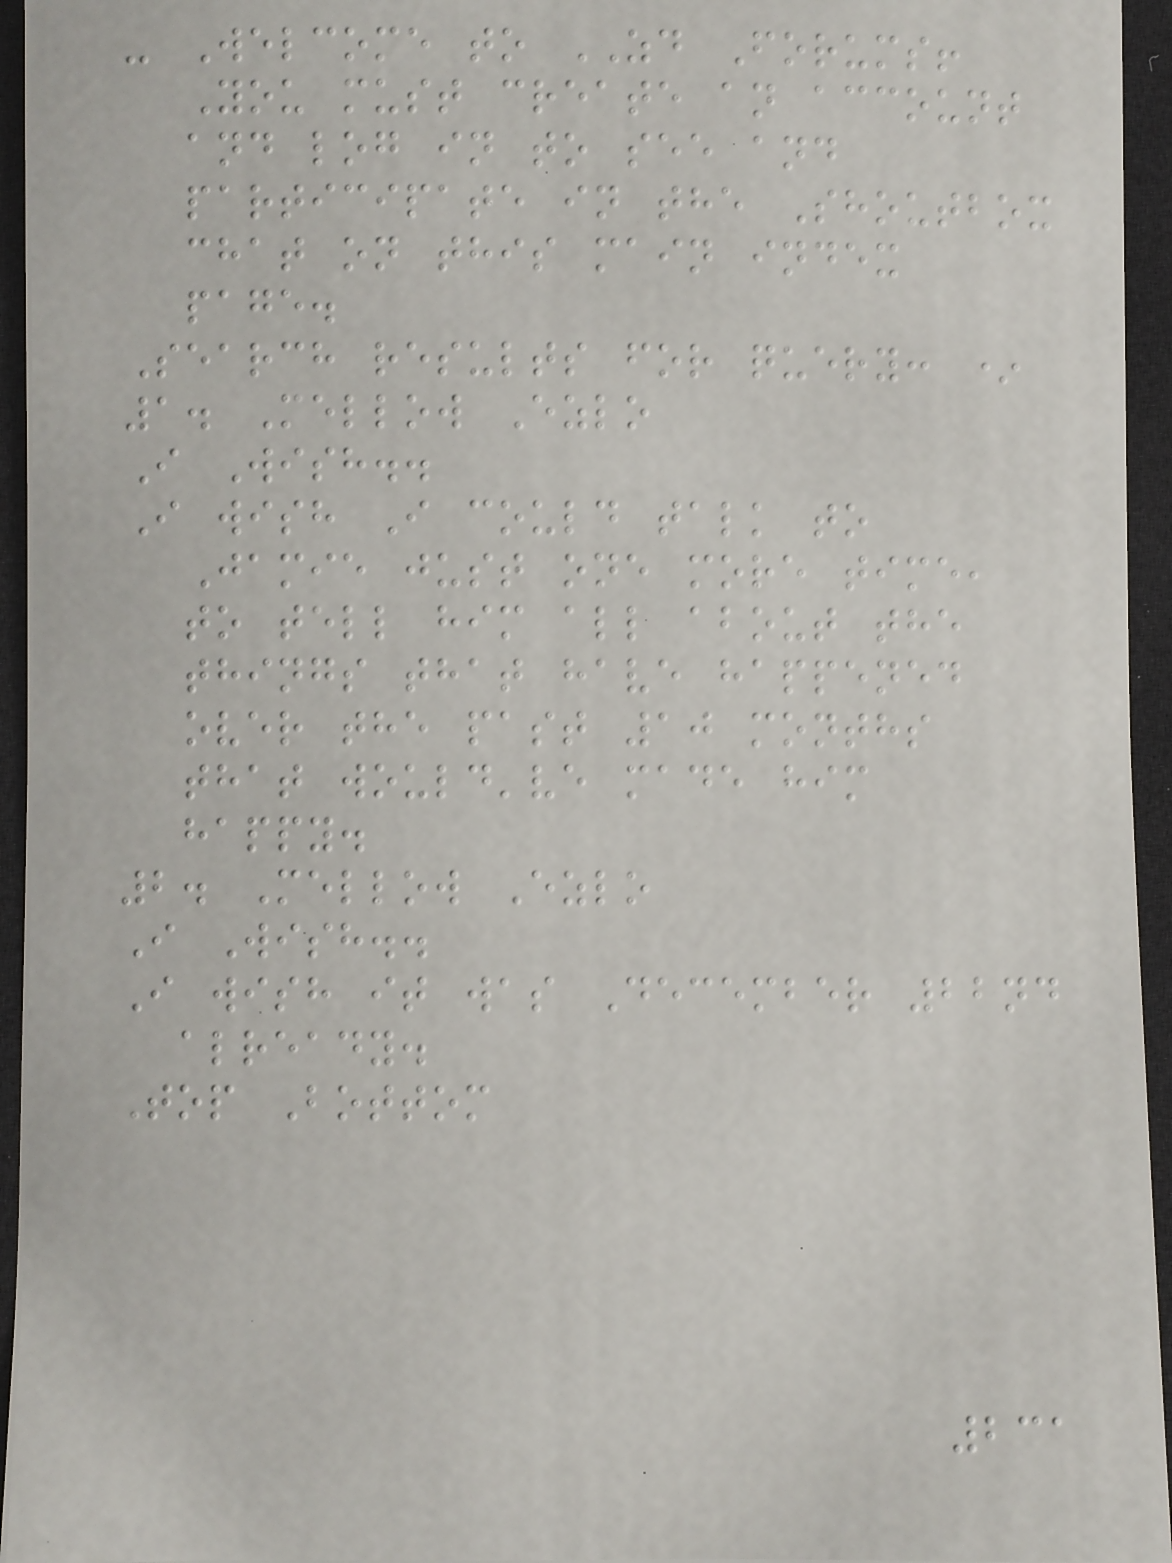- Welcome to ZD Forums!
You must create an account
and log in to see and
participate in the Shoutbox
chat on this main index
page.
Search results for query: *
1. Mellow Ezlo
I Wish..
I wish I could talk to
Jamie just one more time,
to tell him all about the
things that have happened
over the past 10 months
that would've made him
happy.
2. Mellow Ezlo
I Wish..
I wish it was December 22nd
already.
Top Bottom
231
